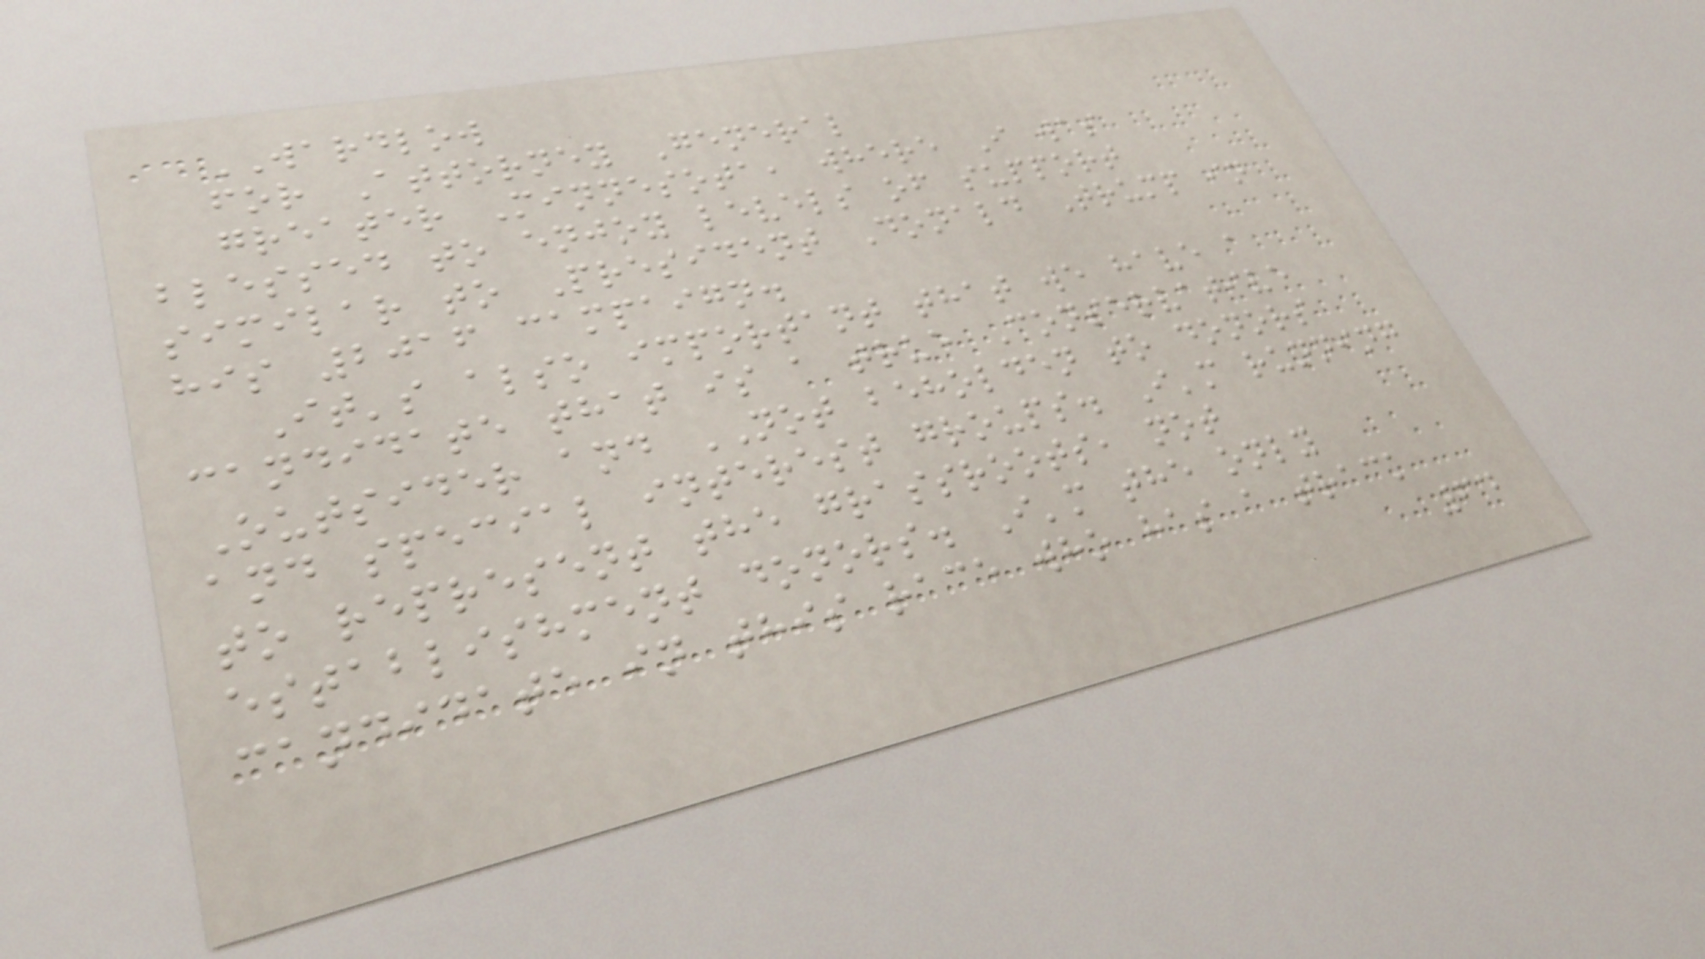WARDLOW
for Attorney General
greater Minnesota, where I was
blessed to enjoy levels of support
similar to President Donald Trump in
his 2016 campaign.
It's also important that we have a
candidate that is a true Conservative
Outsider and NOT beholden to donors
and special interest groups. I'm running
to represent the grassroots, not
establishment donors. I'm the only
candidate in this race who has a track
64
